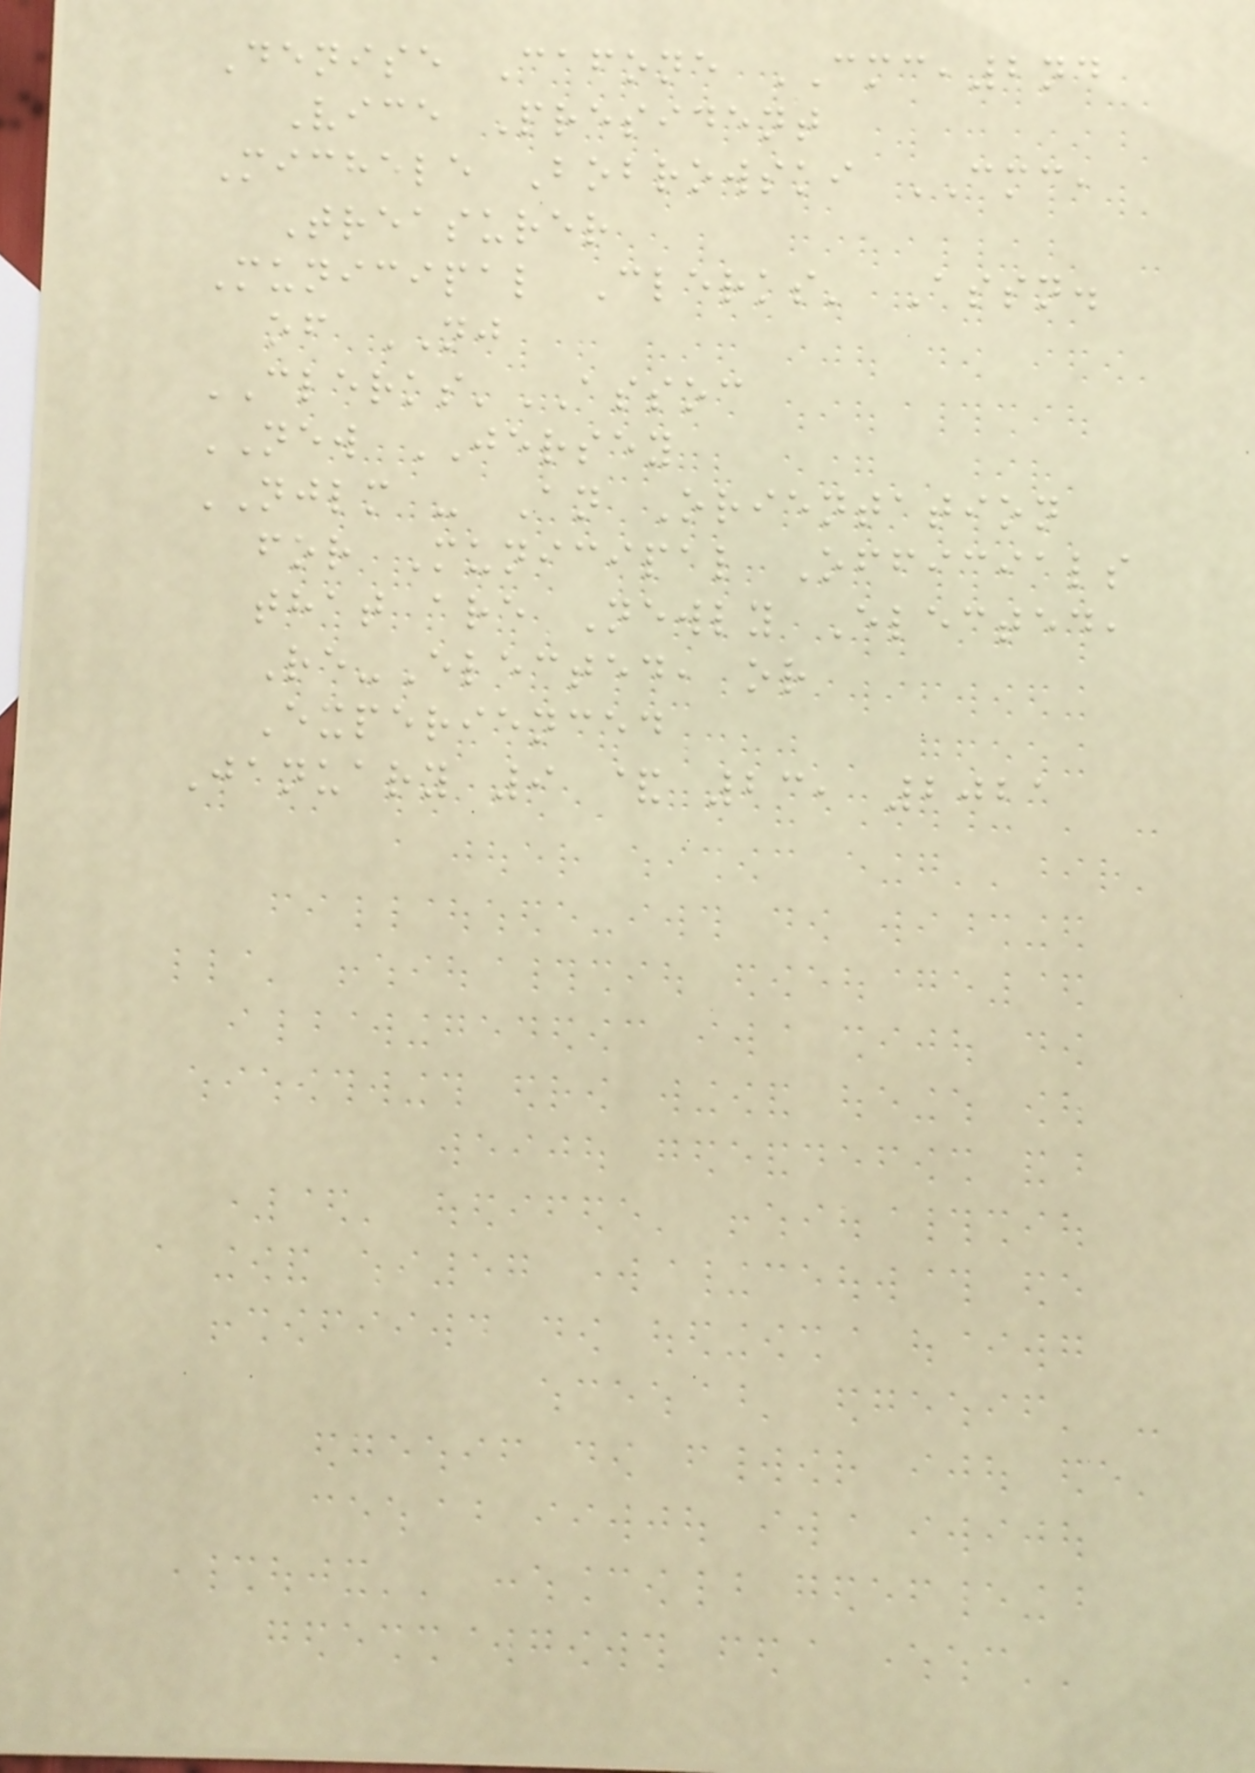Denise Cafone CMC,2nd
Vice President
Michele Bobrowski CMC,
Treasurer
Municipal Clerks' Assn.
of NJ
CLERKS'ASSOC
NEW JERSEY
NJLM - An Orientation
for Municipal Officials
that are Newly Elected,
Re-Elected, or
Experienced
January 9 & 23, 2021
